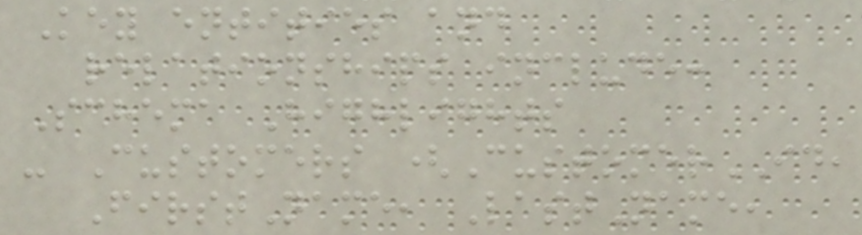Key entities and
relationships include:
Schema Highlights
- Customers (CustomerID,
FirstName, LastName,
